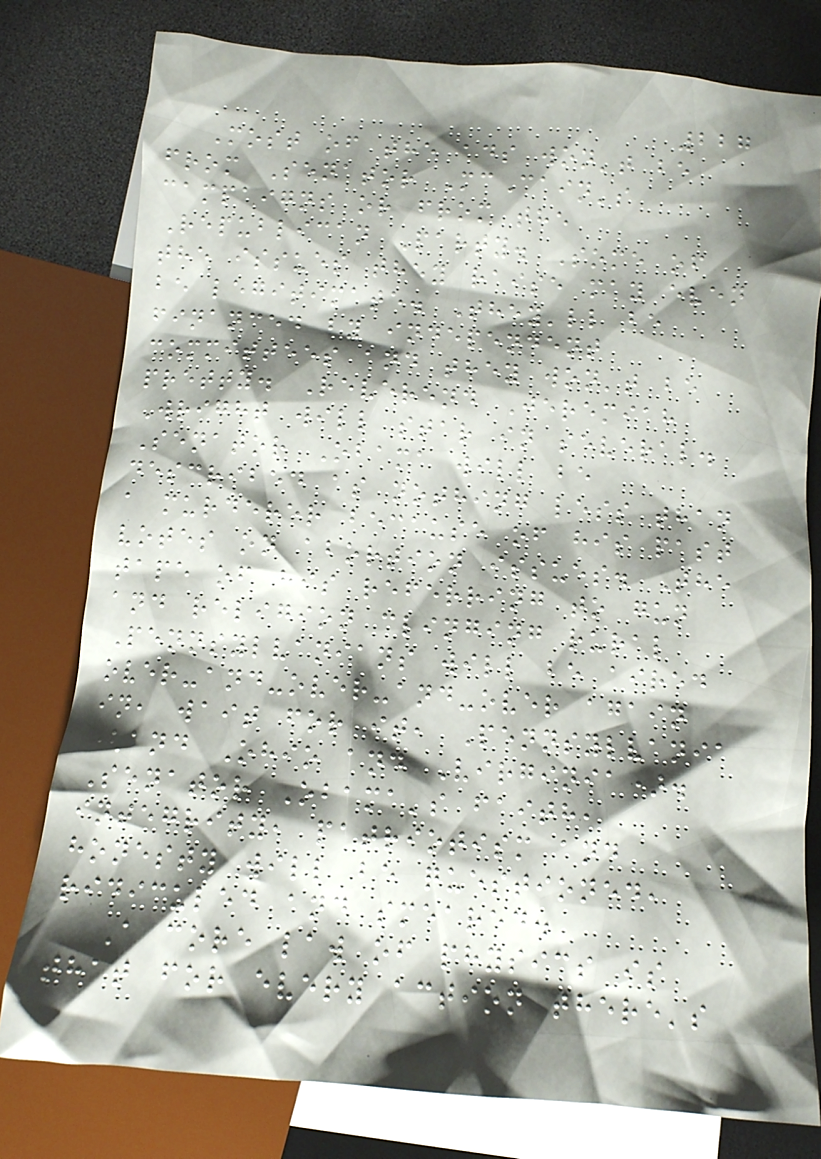227
Most of the ads won't be
from Senator McCain's
campaigns or from the
Republican Party. Some of
the issues they raise may even
be legitimate. They'll be
financed by independent
committees and they won't be
pretty. Reverend Jeremiah
Wright will star in several.
Senator Obama will be
described as nothing less than
a murderer because of his past
votes on abortion issues. The
tape of his referring to gun
and religion clinging rural
Pennsylvanians will be aired
over-and-over-and-over again
in, wait for it, Pennsylvania
(and Ohio and Virginia).
Senator Obama's faith,
integrity, patriotism and
honesty will be questioned,
ridiculed and smeared.
A core law of physics is
that for every action there's
